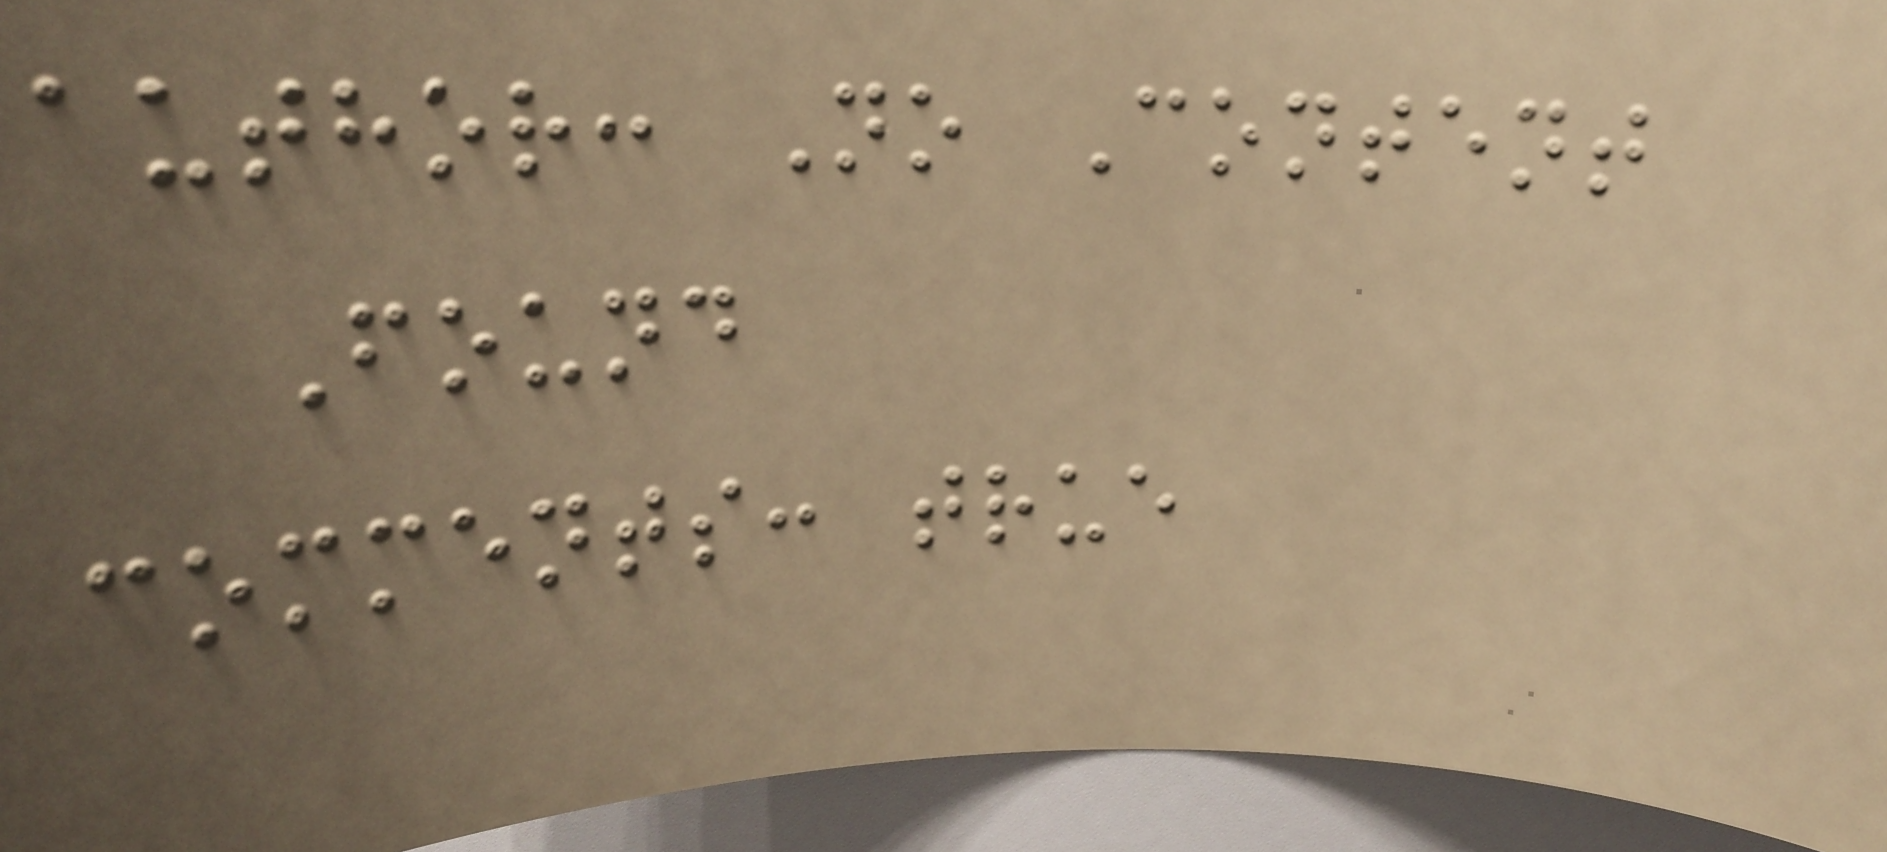author: No Content
Found
comments: true
